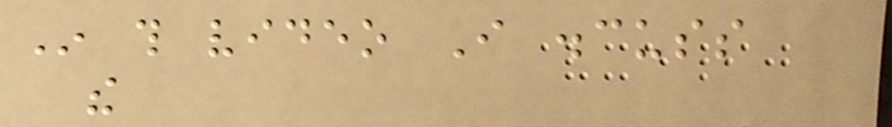In this video I discuss
the
